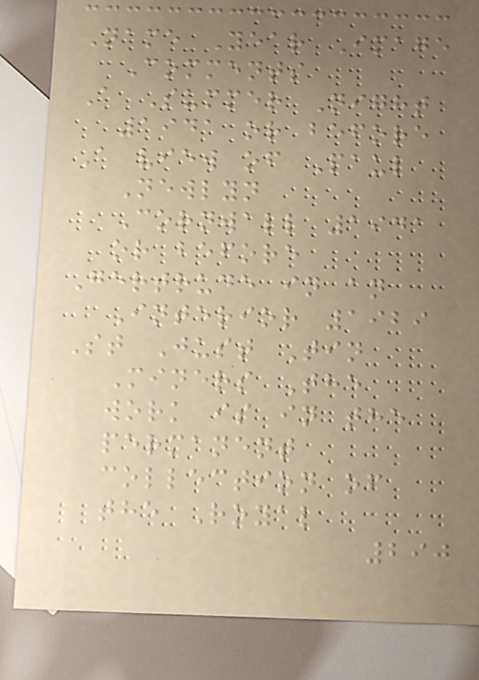Name Year Image
Comments
A Summer Night
1941 or before
A view of Paul
Newlyn
Cornwall 1941
or before
Gertrude in an
Interior 1929
St Just Tin
Miners The
work is in the
permanent
collection of
the Royal
290
